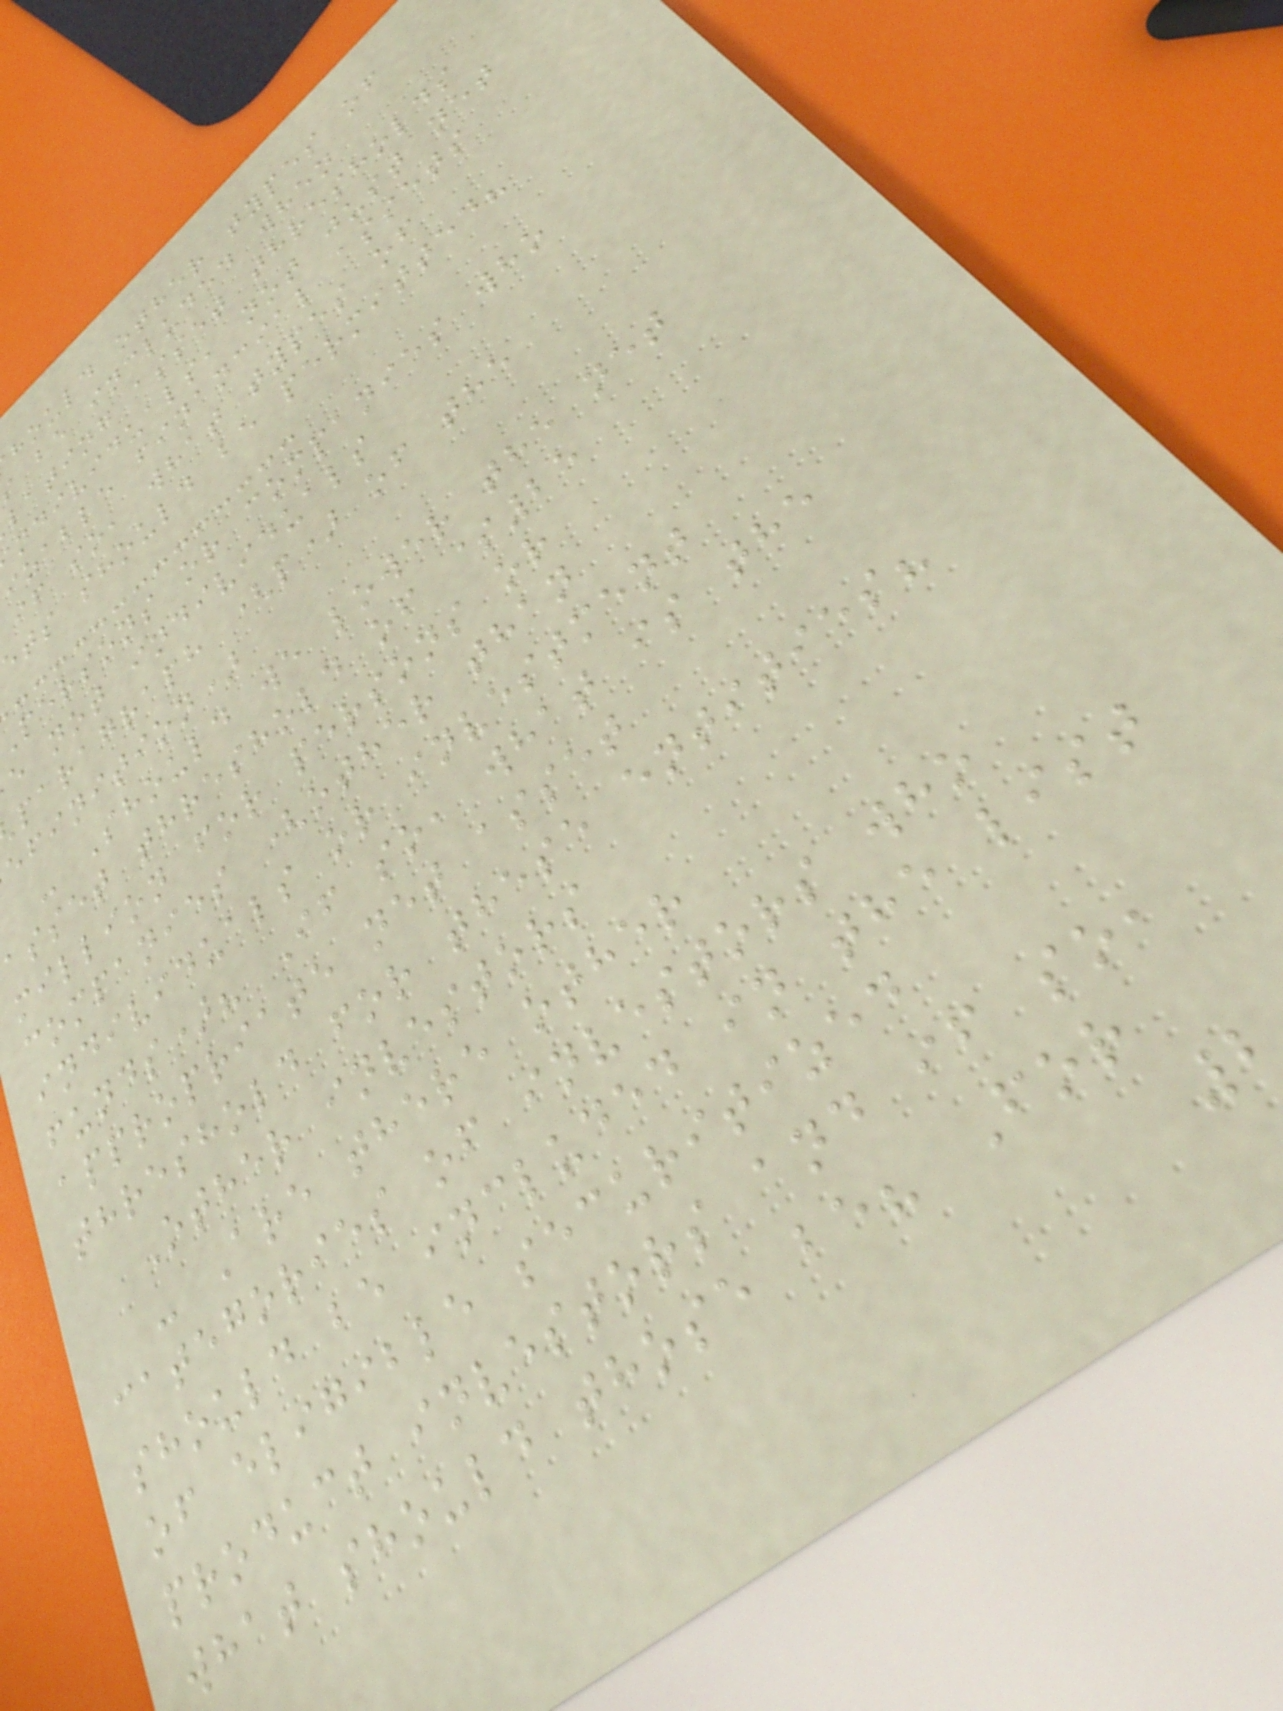hould other types of
be included when
lating asset thresholds
ndividuals, not just net
izable financial assets
if so, what types of
ets should be permitted?
persons or companies who
e not individuals
paragraph (p) of the
efinition)
- Should we lower the net
asset threshold of $25
million for persons or
companies (other than
individuals or investment
funds)? If so, what is the
appropriate net asset
threshold for these entities?
Other investors
- Are there other
categories of investors who
should be included in the list
of eligible securitized
product investors and if so,
what should those be? For
